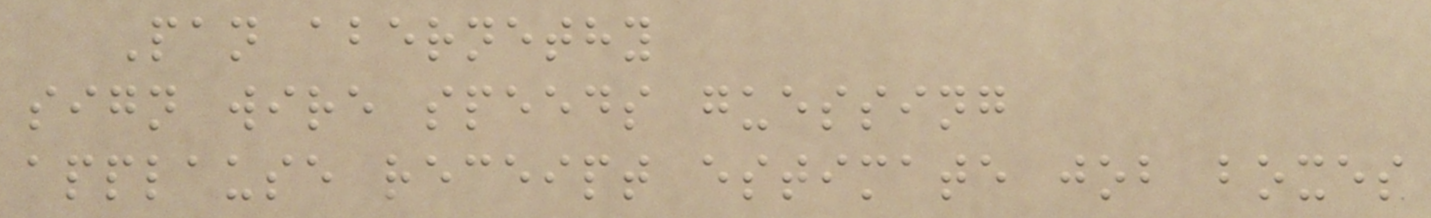Pan abernethy
sign wire speeds guessing
applause receipt estimate job boxes
